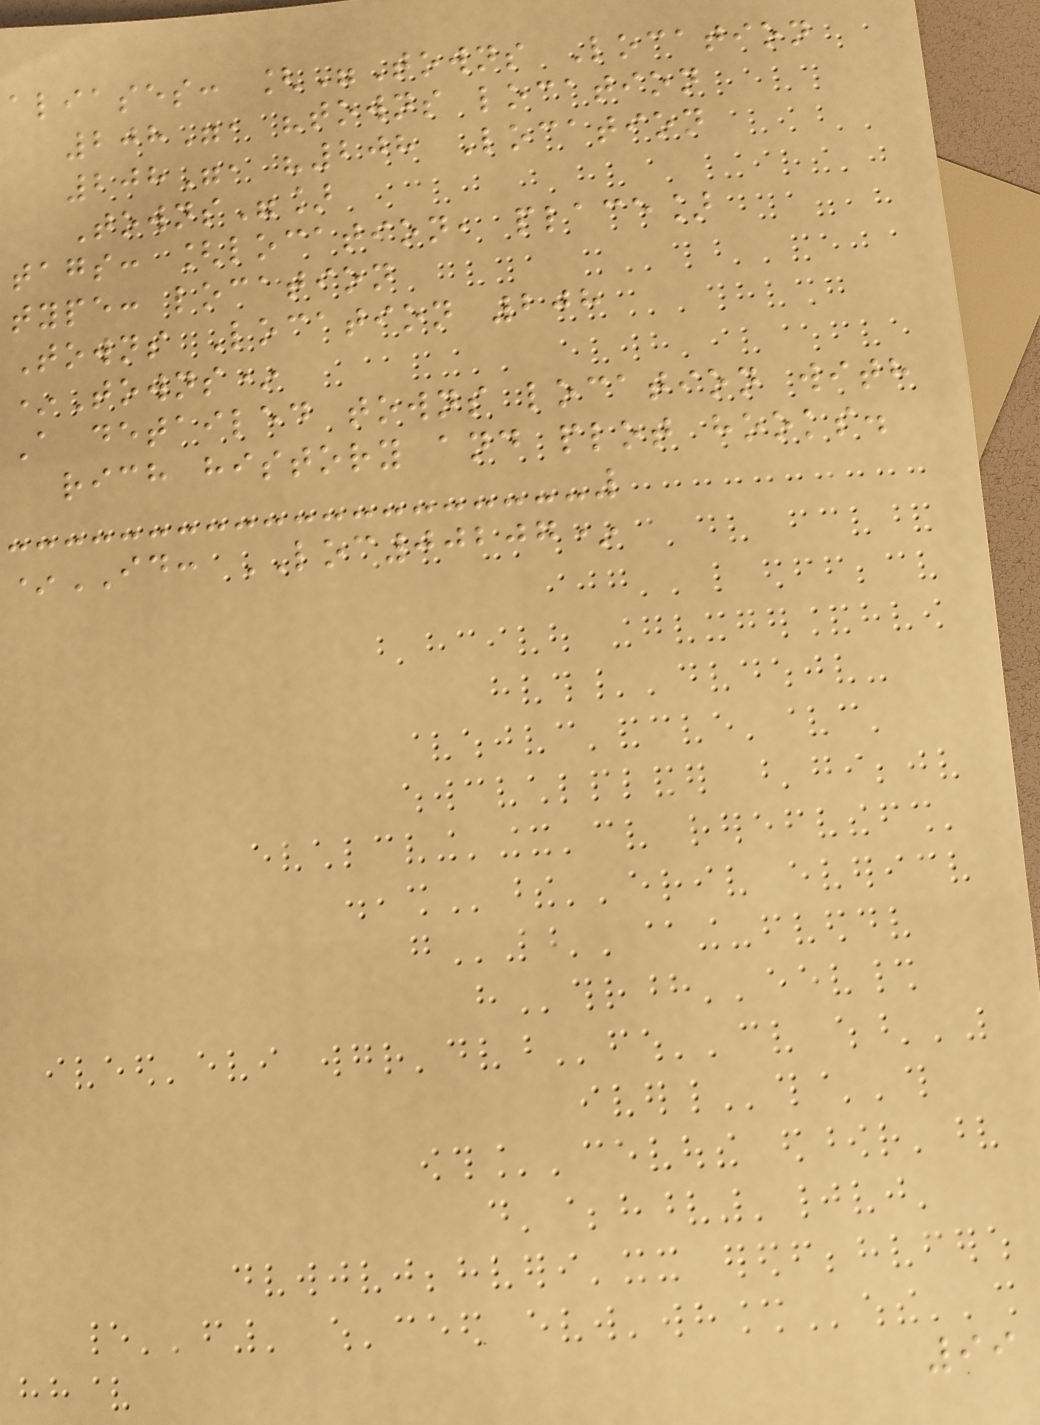aliases: ["Towns Location
208", "towns location
208", "208 Location
Towns"]
tags: [location, place]
type: location
Towns Location 208
*Towns*
A detailed towns location with
rich history and plot hooks.
*ID: LOC00207*
99
